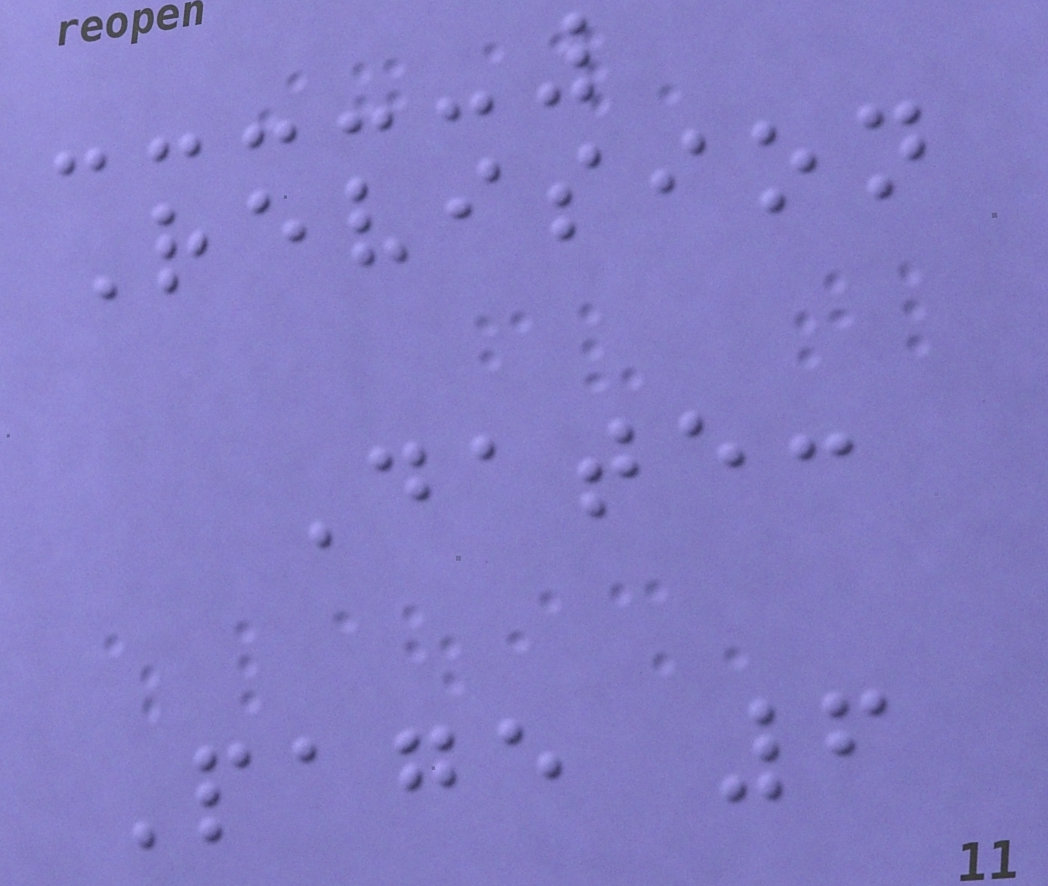Revision
Date:
Page 6
